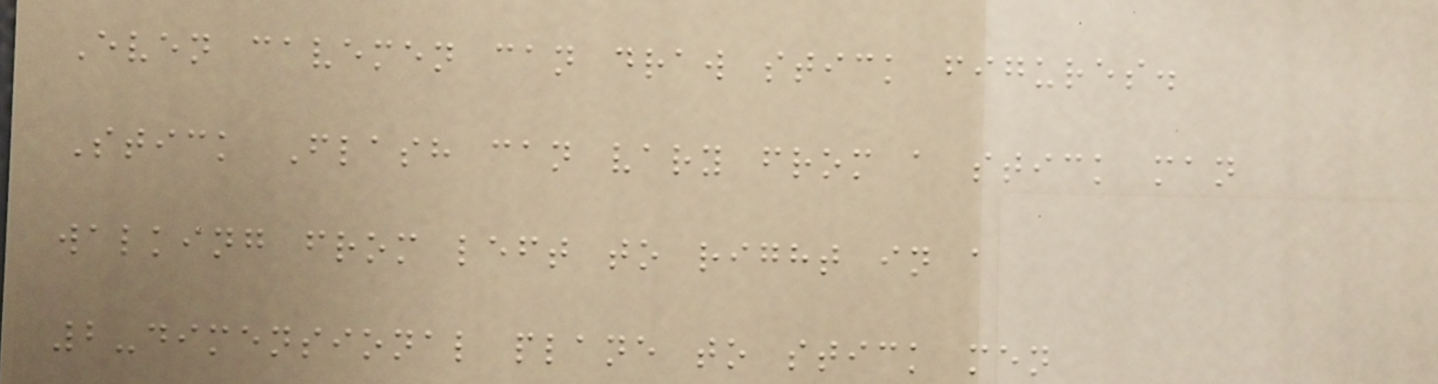Even cavemen can draw stick figures.
Stick Flash can vary from a stick man
walking from left to right in a
2-dimensional plane to stick men
